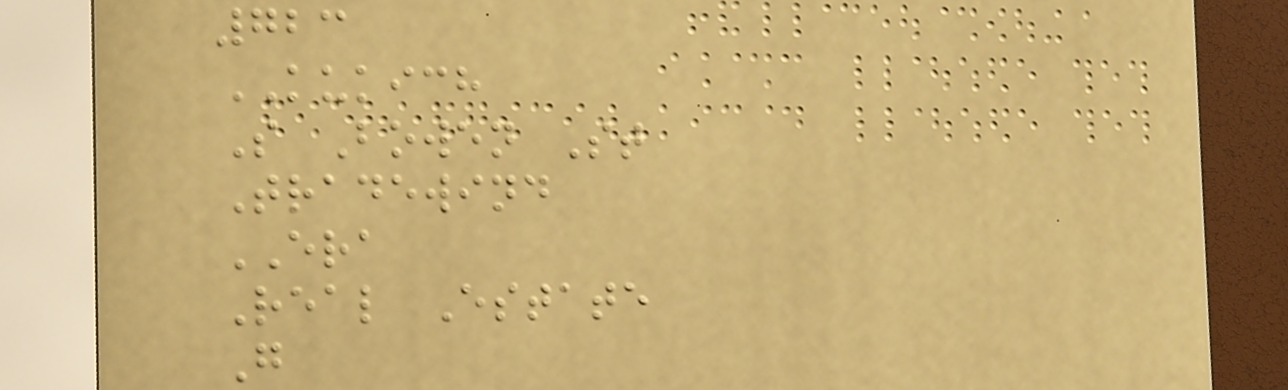723
KUKICH
S Bowen St
Tradewind
ERA
Real Estate
G
